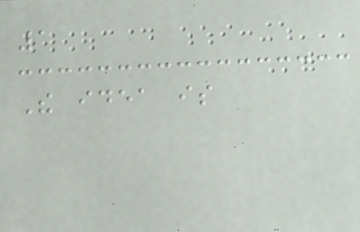1
The idea is
